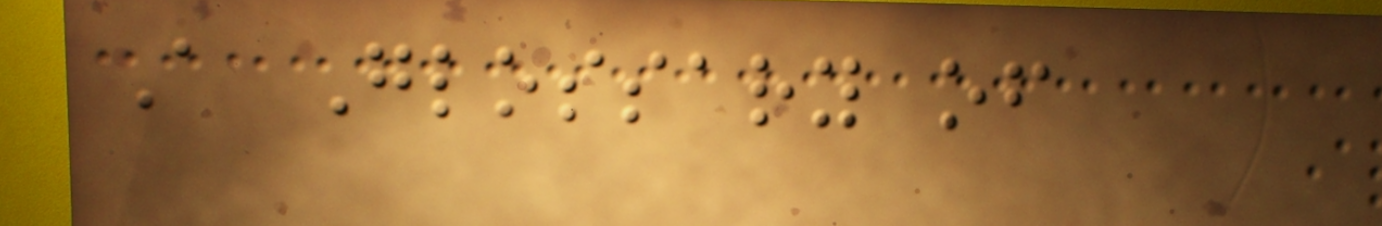A Glossary of
